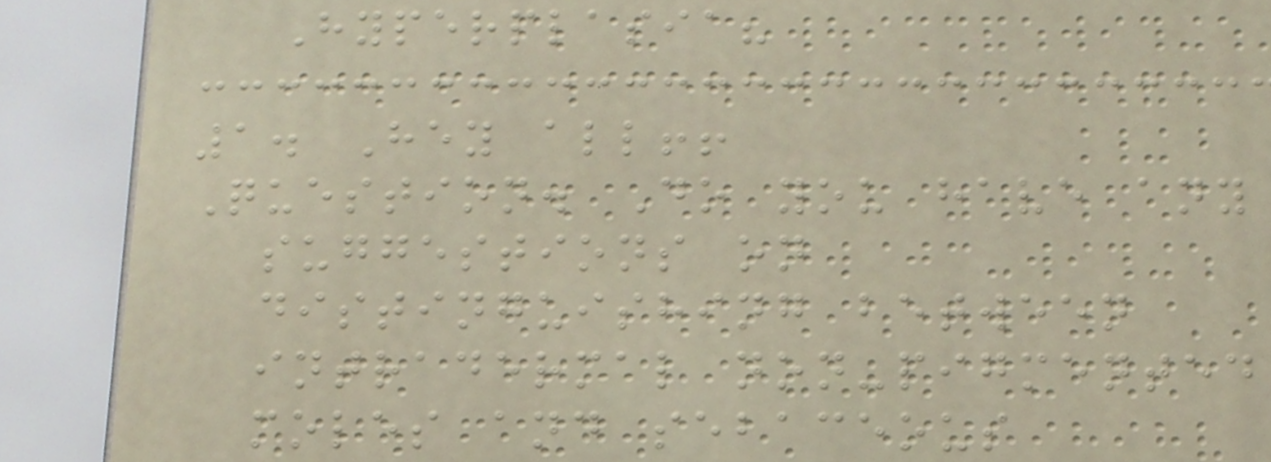Hyperplasia?
1. Hey all!!
Question. Do you have any
suggestions on
distinguishing between
intradermal non-pigmented
moles and sebaceous
